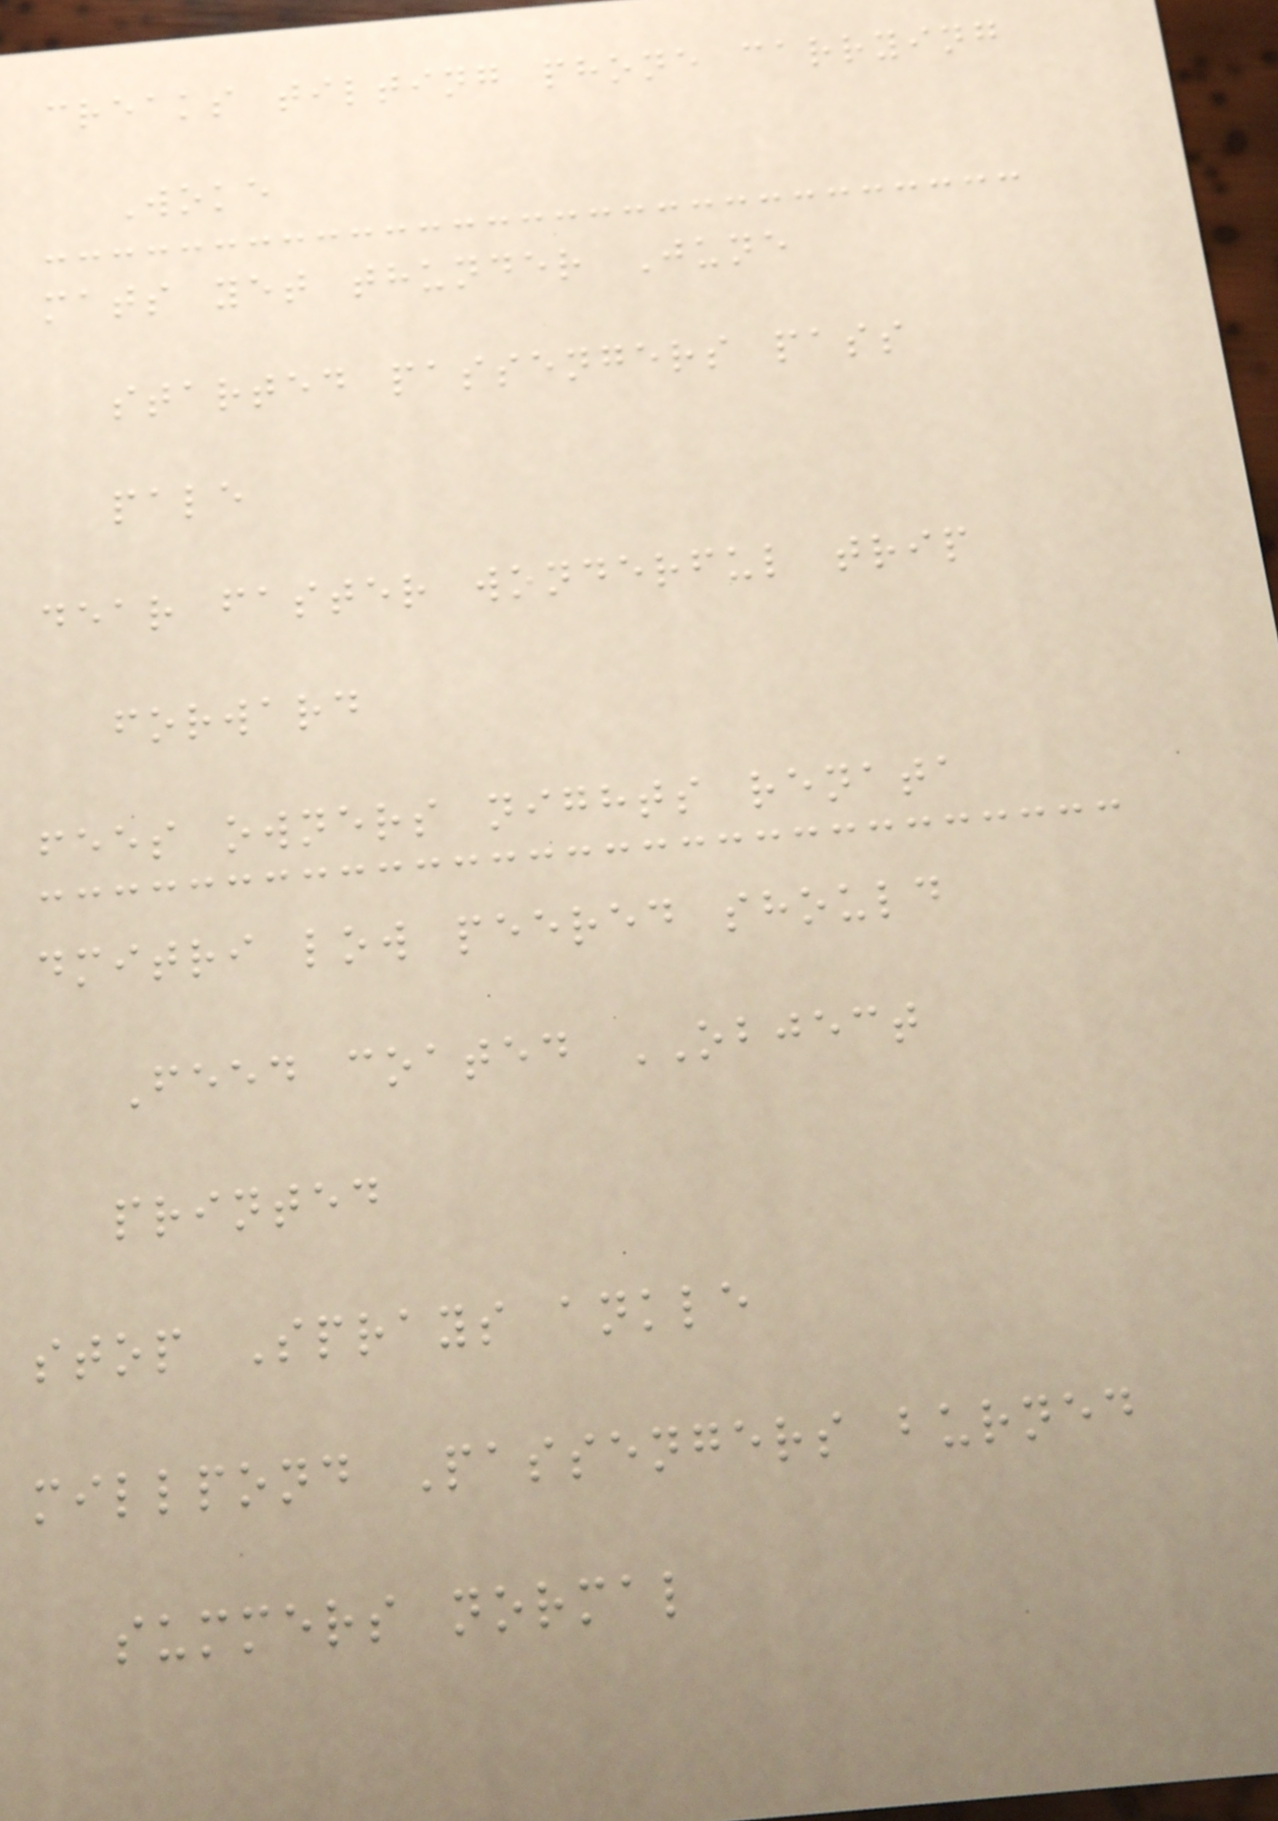creaks tilting phone carrying
Woke
mats yet thunder June
started passengers pass
pale
dear faster wonderful trip
forward
fees owners nights renata
dmitri low peered should
Feed coated OBJECT
printed
stop Sprays ankle
millpond Passengers burned
summers normal
